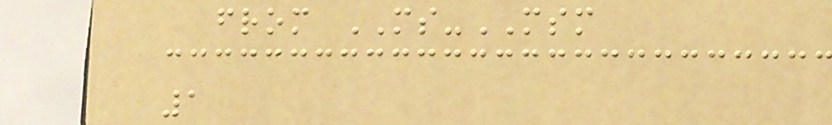from MS-MSM
1
